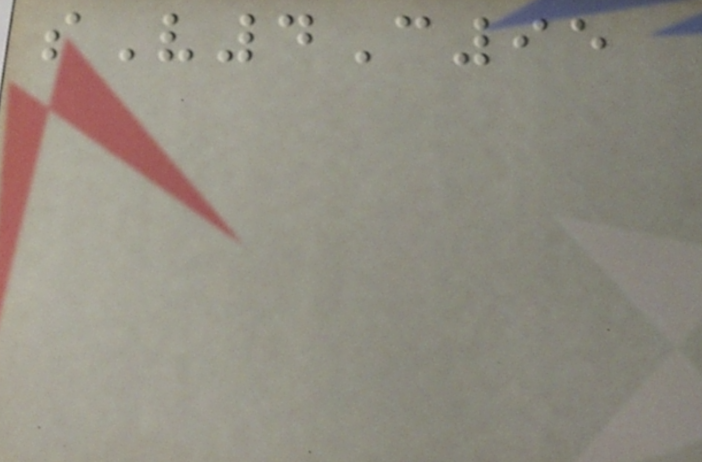sV4C95
